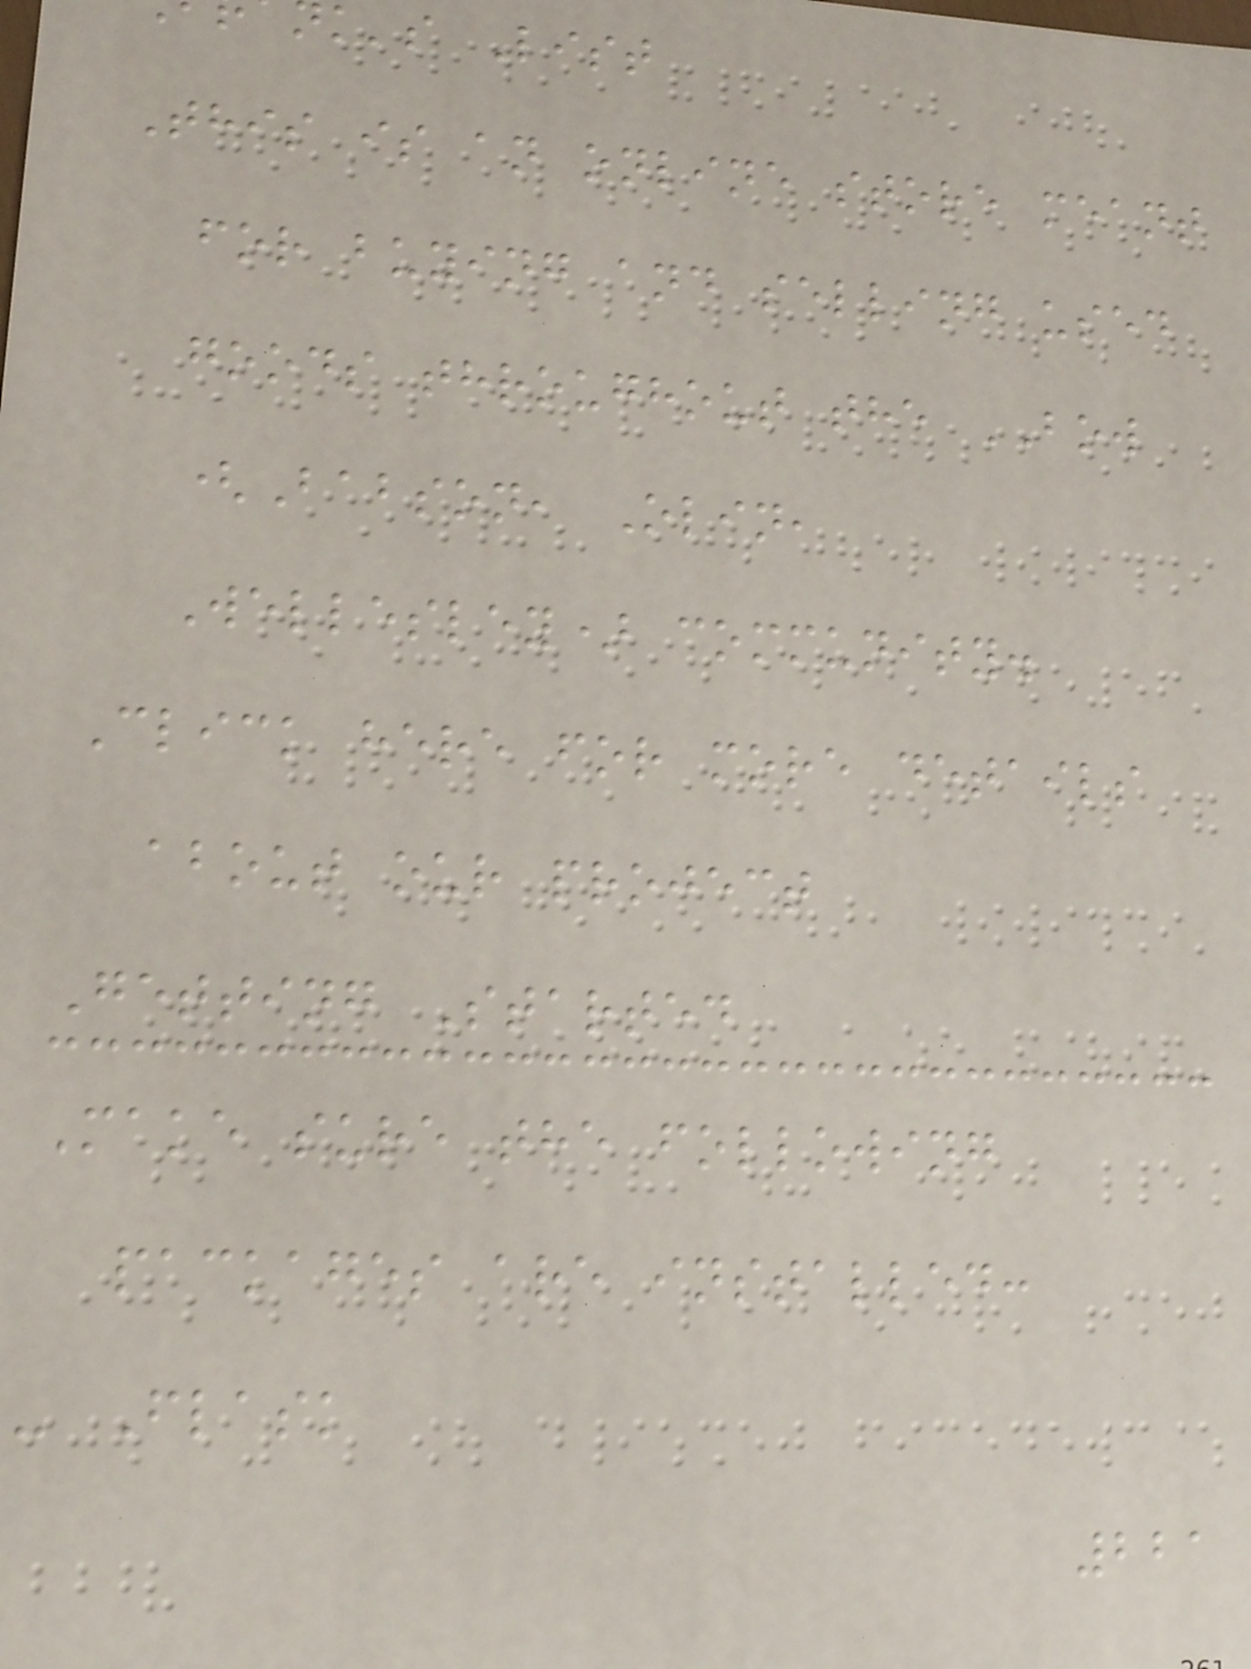k's List
This is an online store meant
for buying and selling used
goods throughout the BOW
(Babson, Olin,
Wellesley) community.
Click here for more details
about our project
Getting Started
Make sure the following
packages are installed:
- Flask
221
